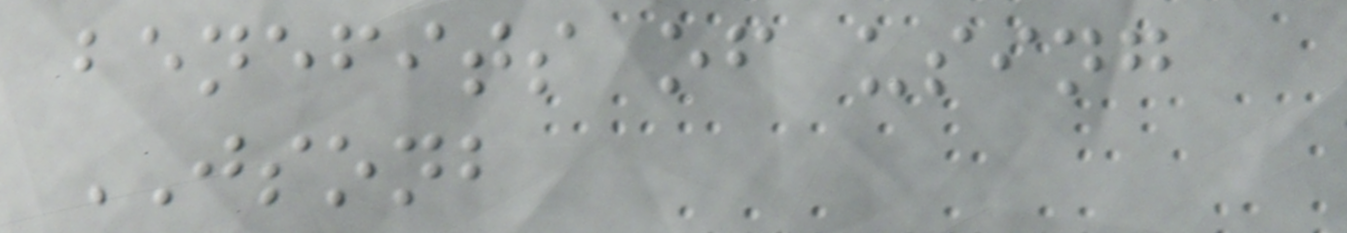benefits of using
JSONB
